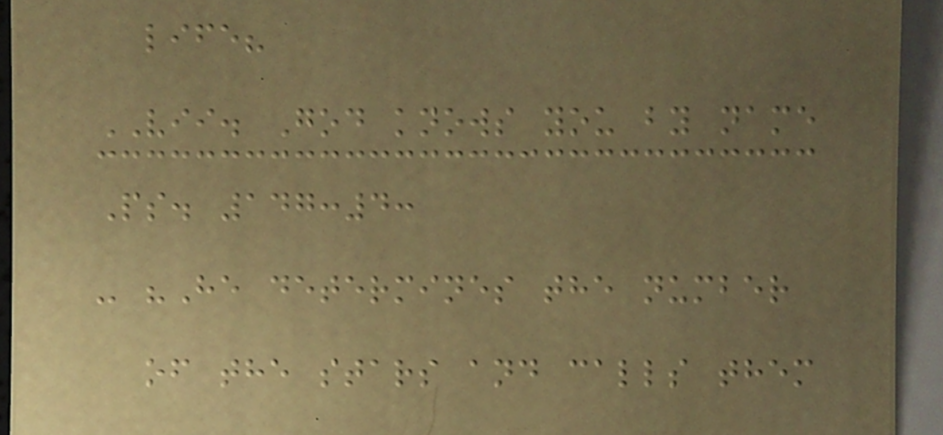life?
VII. God knows you by name
Ps. 147:4:
- "He determines the number
of the stars and calls them
